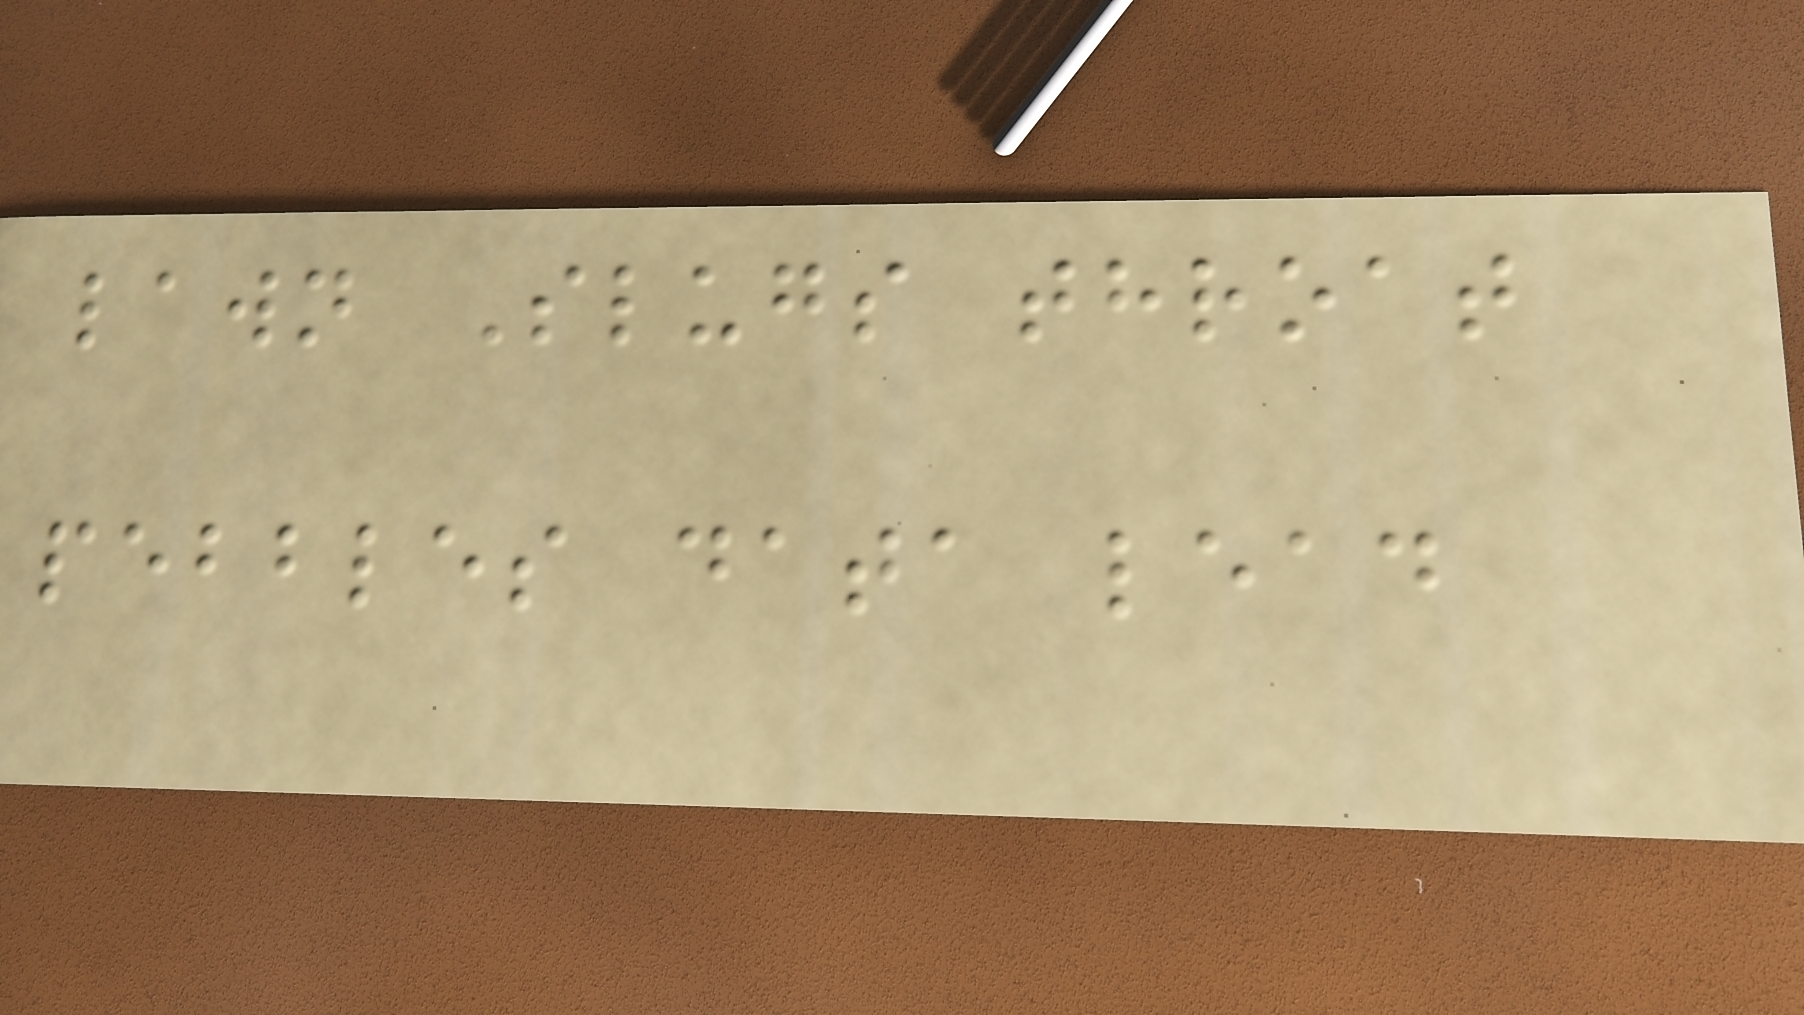lawn Slugs throat
pebbles data lead
